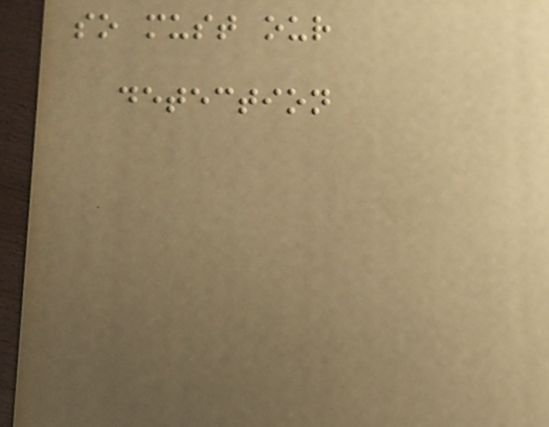so must our
detection
